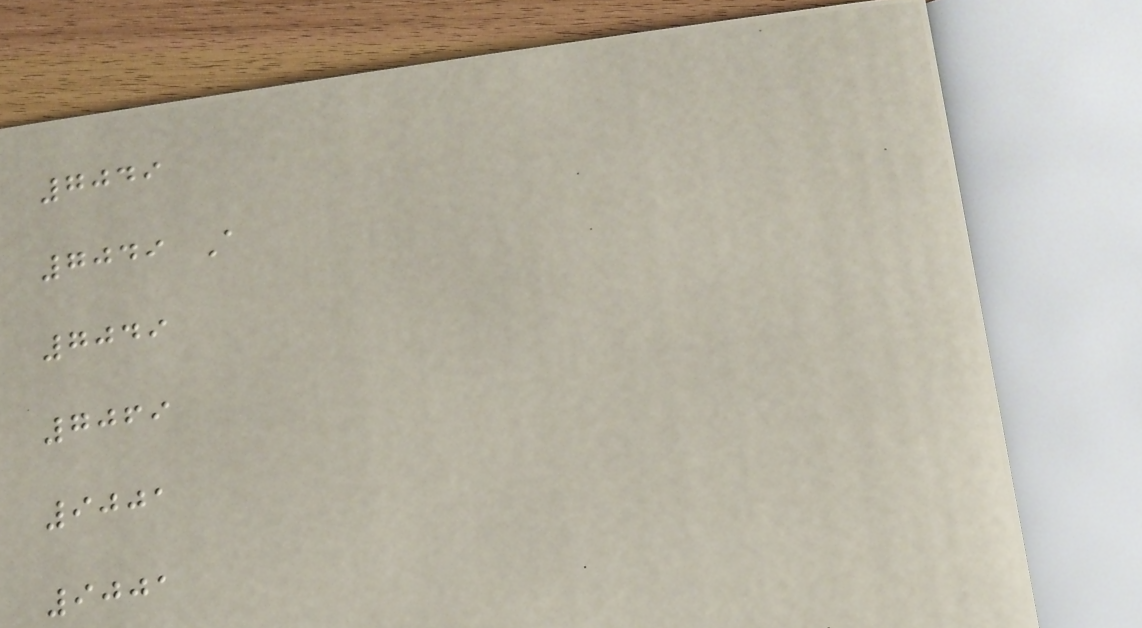7049
7049 A
7049
7069
9001
9001
